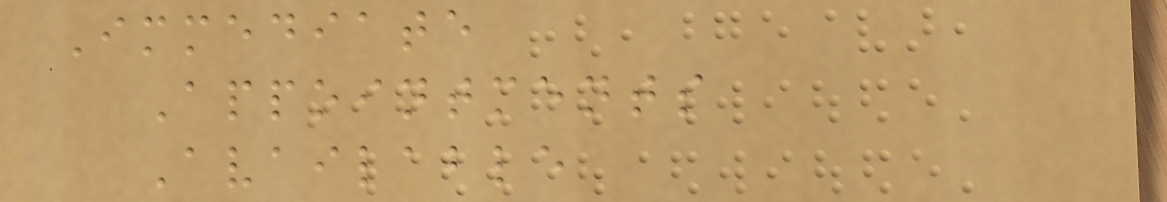Immediate
Appointments
Available
